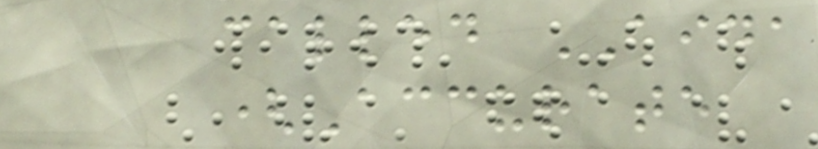called AIDA
(Accurate
